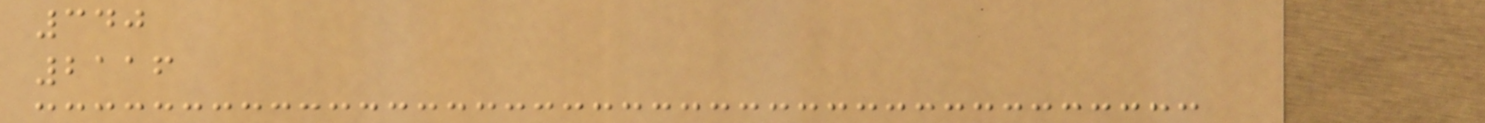340
2116
